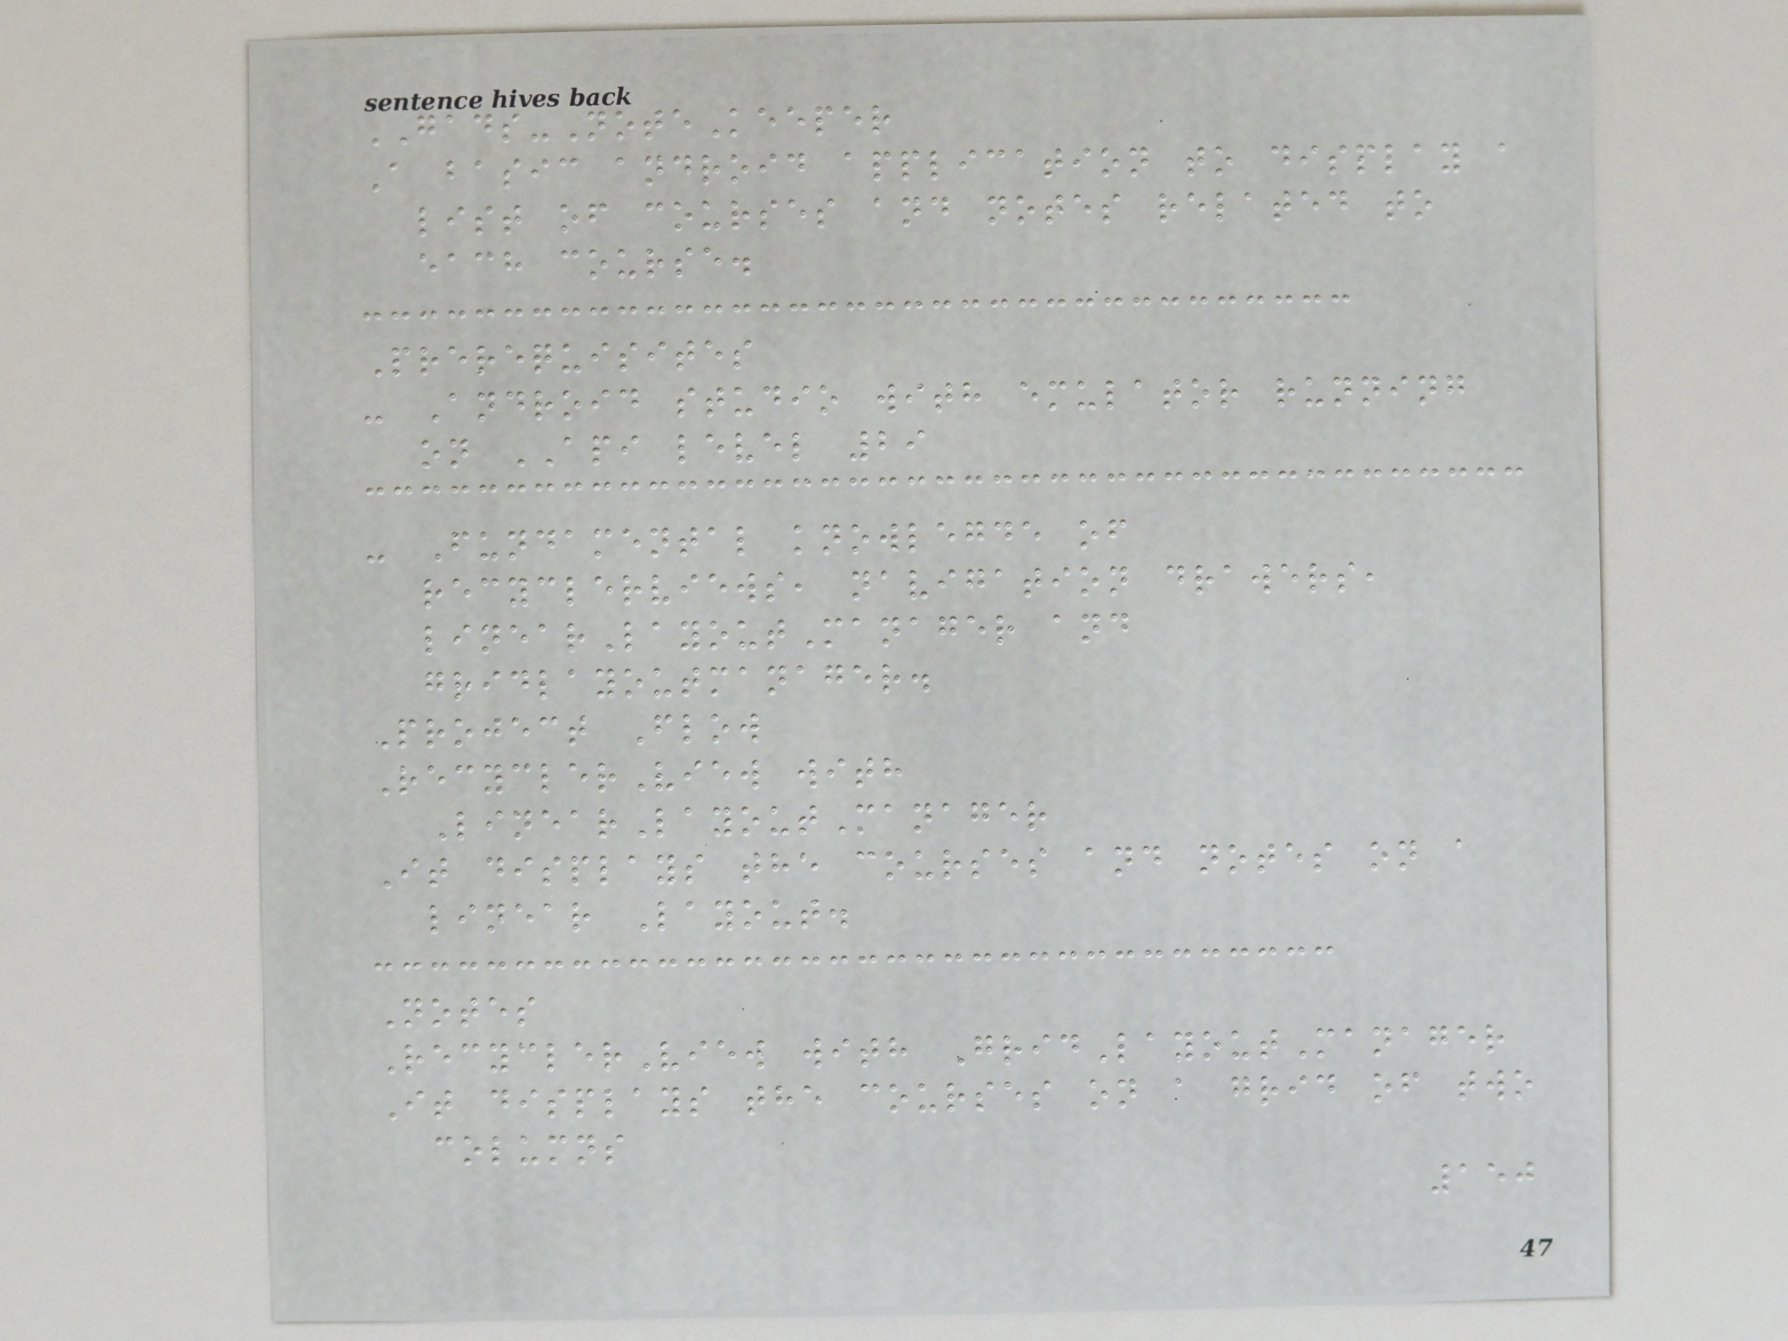GADS-NoteKeeper
A basic android application to display a
list of courses and notes related to
each course.
Prerequisites
- Android studio with emulator running
on API level 29
- Fundamental knowlegde of
recyclerviews, navigation drawers,
linearLayoutManager and
gridlayoutmanager.
Project Flow
RecyclerView with
LinearLayoutManager
It displays the courses and notes on a
linear Layout.
Notes
RecyclerView with GridLayoutManager
It displays the courses on a grid of two
columns
150
